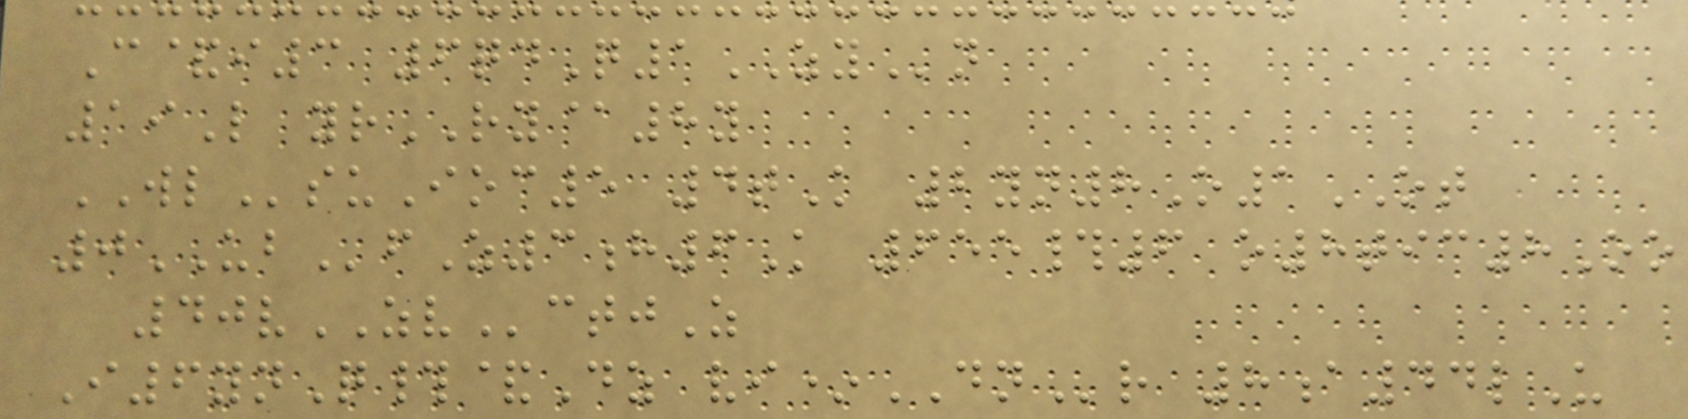C&i3 6qdQ1ZYn
19L yrRY@8y
WLsuIoc5 4tK 2yn8O1OT
0UBfZ3h6K 655#6 o8tic8Oo
40vZVctjZ
I6ynQ#&Dz vi*DNr 8a44lU
